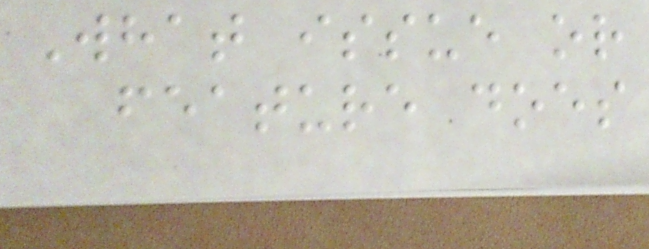What issue or
feature does
